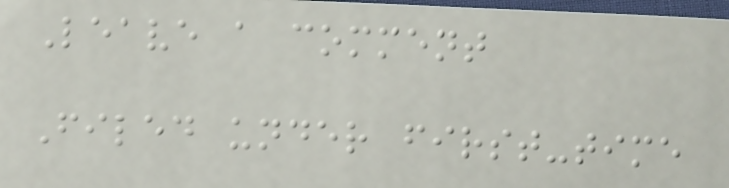Leave a comment
Filed under first-time
